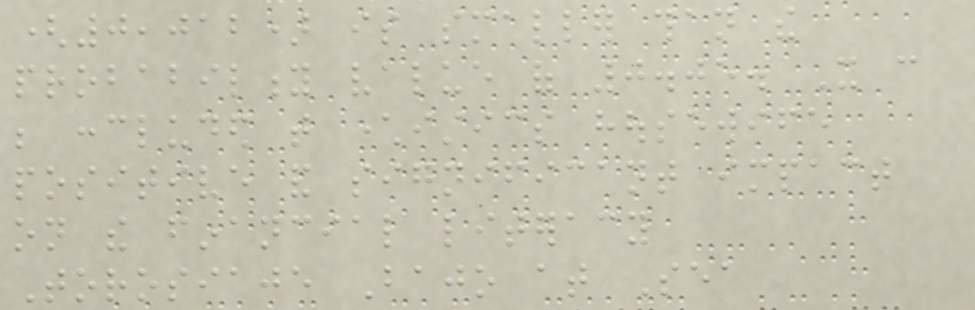(0,012) is smaller than the
probability value of 0.05. It can
be concluded that characteristics housewife
positive and significant impact
on the financial literacy
Torosiaje Bajo at Sea
